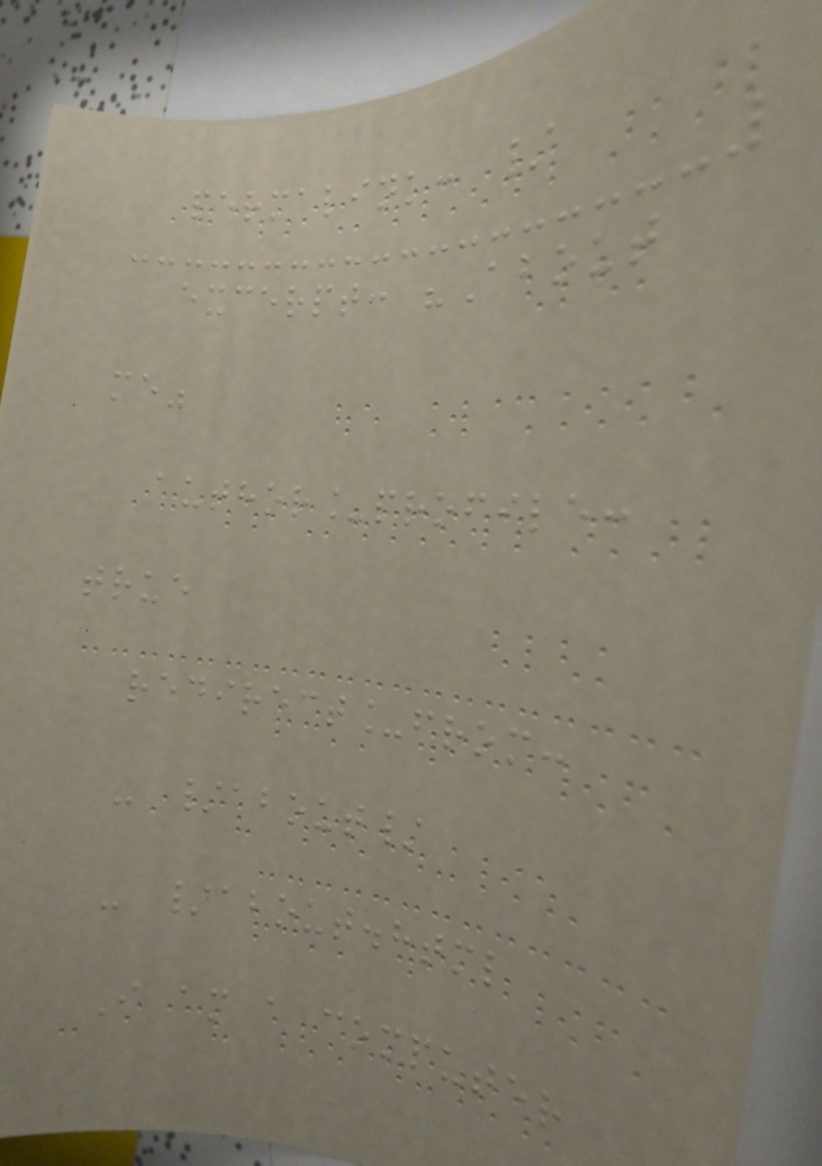permalink: /
excerpt: "About
me"
author_profile:
true
redirect_from:
- /about/
- /about.html
I am a computer
